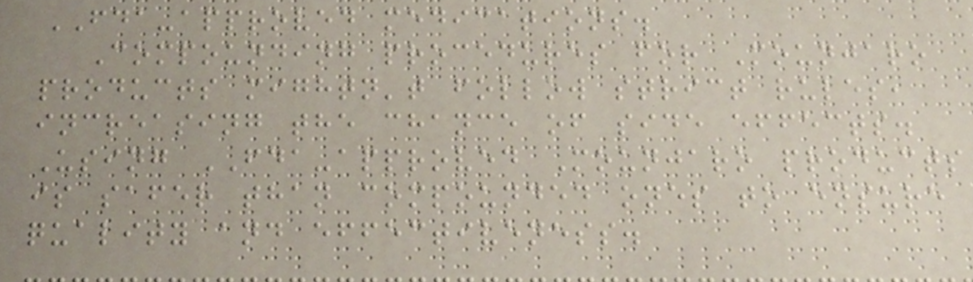FDA-approved medications.
Compounding procedures for Mounjaro
products mightn't follow strict rules,
increasing the chance of side effects.
Using FDA-approved Mounjaro products
is safer than compounded ones to ensure
quality and effectiveness.
